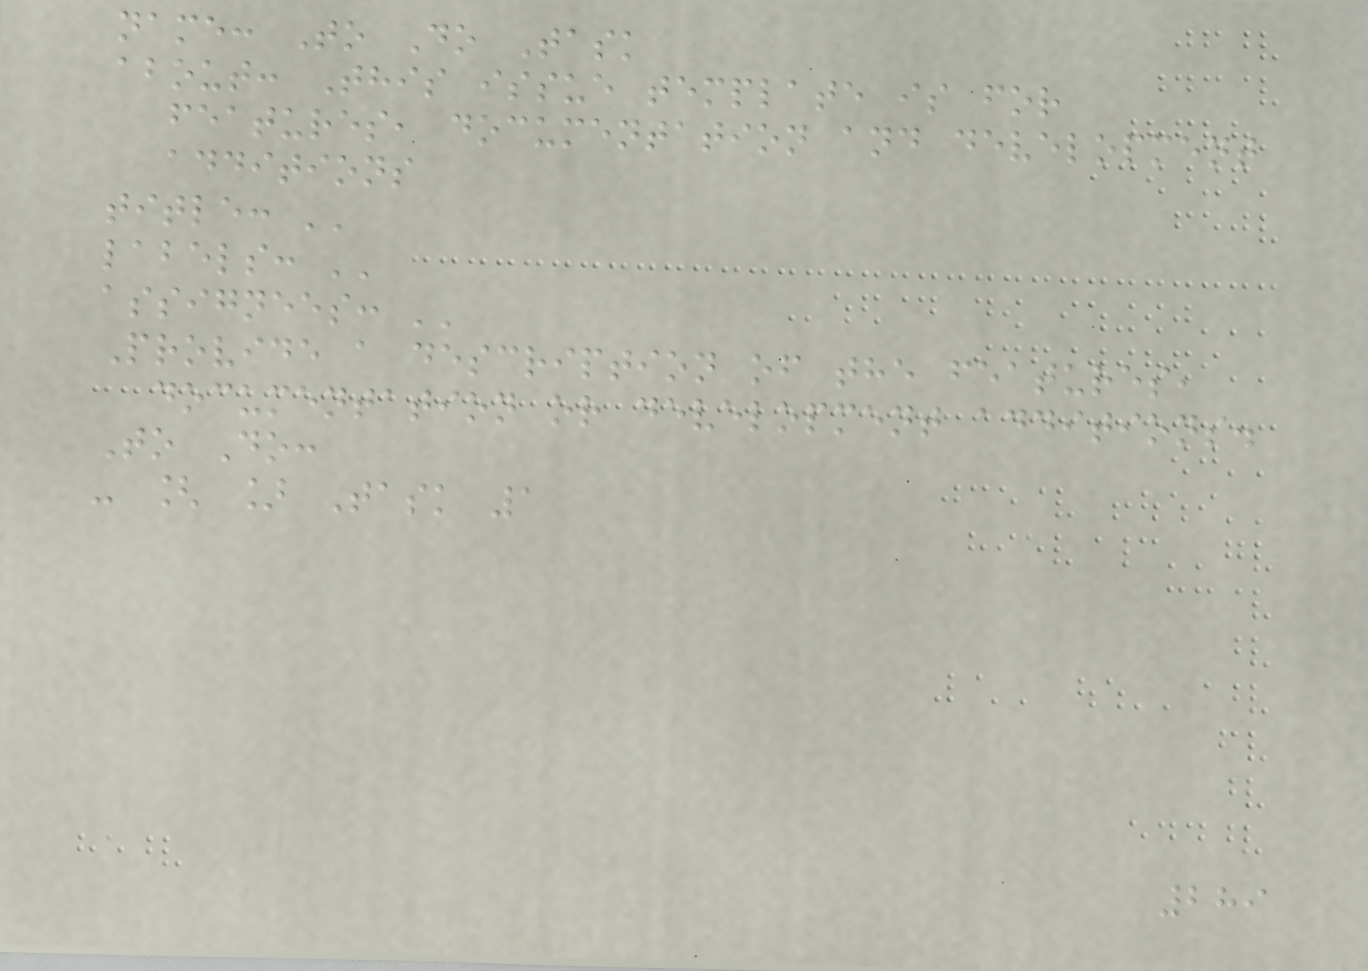name: To Do Task
about: This issue template is for
features, documentation and development
additions
title: ''
labels: ''
assignees: ''
Provide a description of the features,
documentation or development additions.
To Do:
- [ ] Task 1
289
